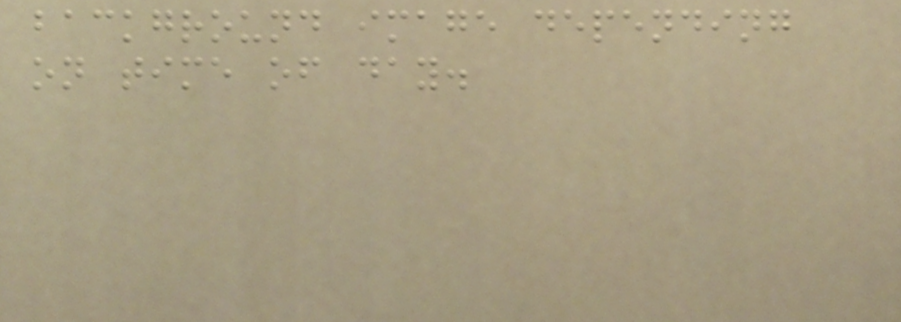background image depending
on time of day.
